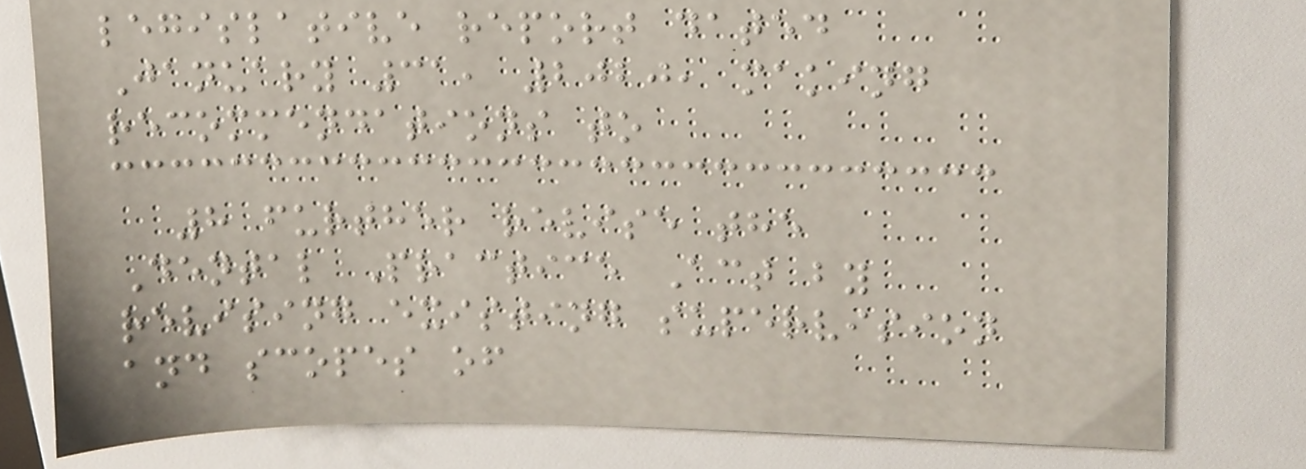legislative report dated
January 31, 2020, making
recommendations to
8 further revise the
Dental Practice Act by
revising existing supervision
and scopes of
